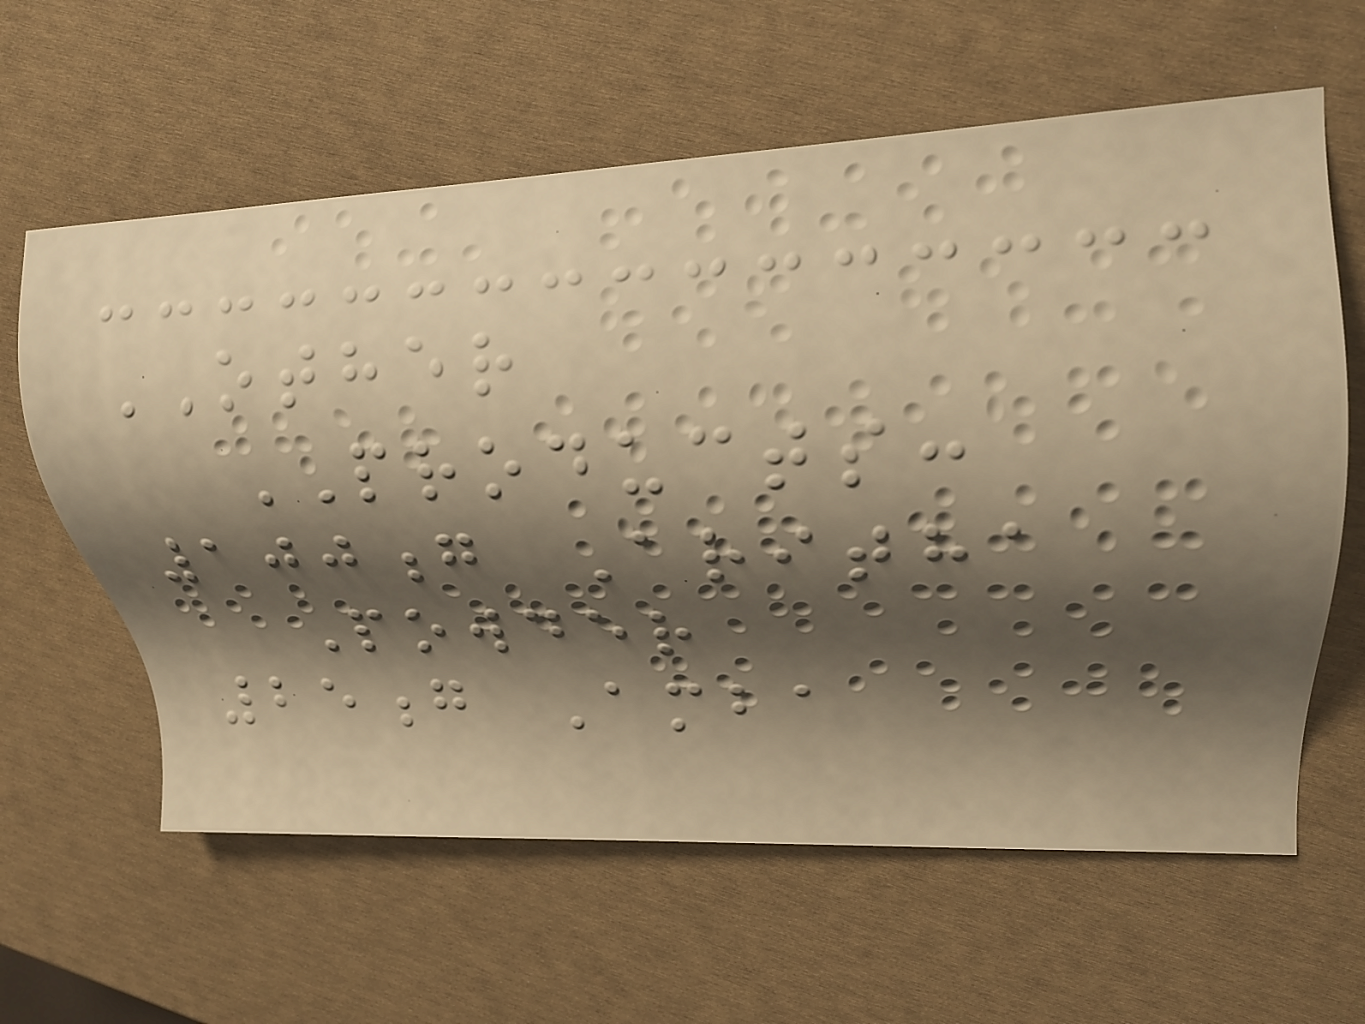OTHER
PRODUCTS:
100g Aritha
Powder
25g Amba
